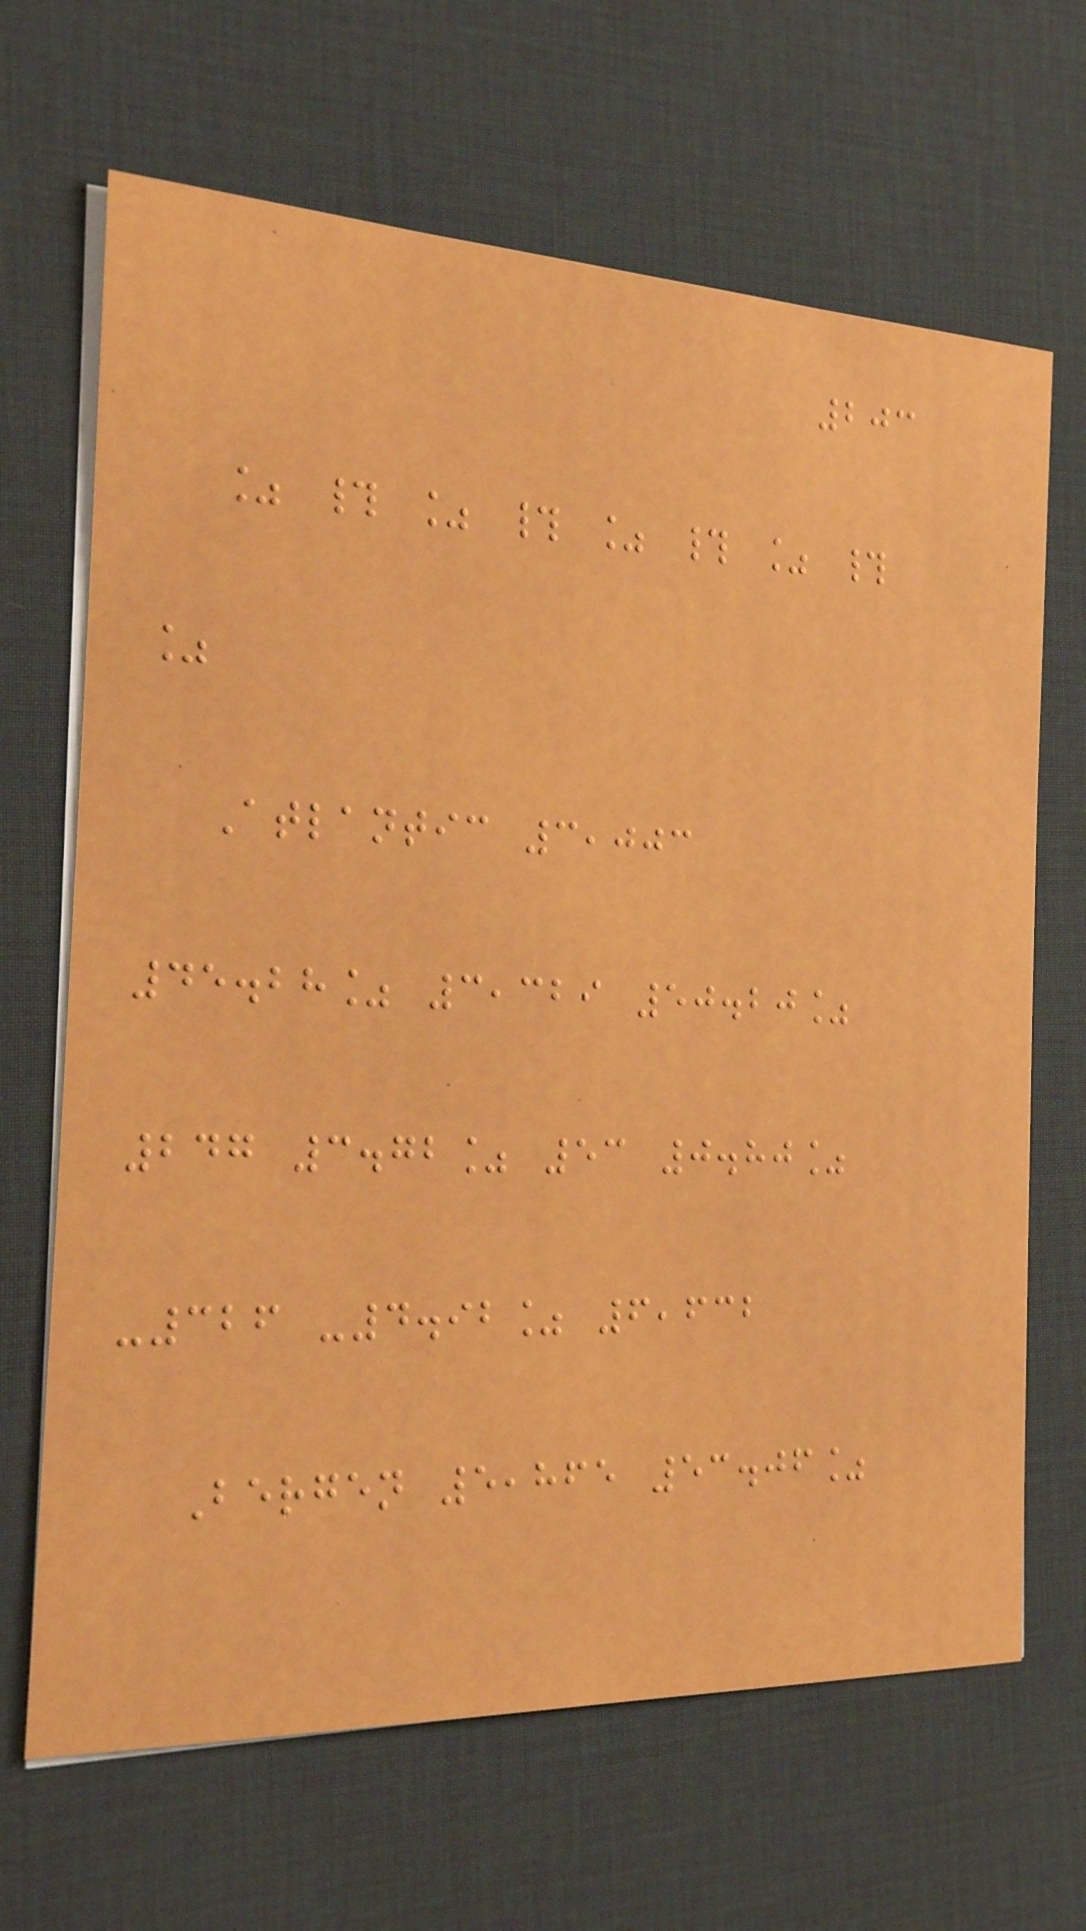203
% # % # % # % #
%
Atlantic 3,003
45.28% 3,329 50.20%
247 3.72% 53 0.80%
-326 -4.92% 6,632
Bergen 5,865 53.06%
